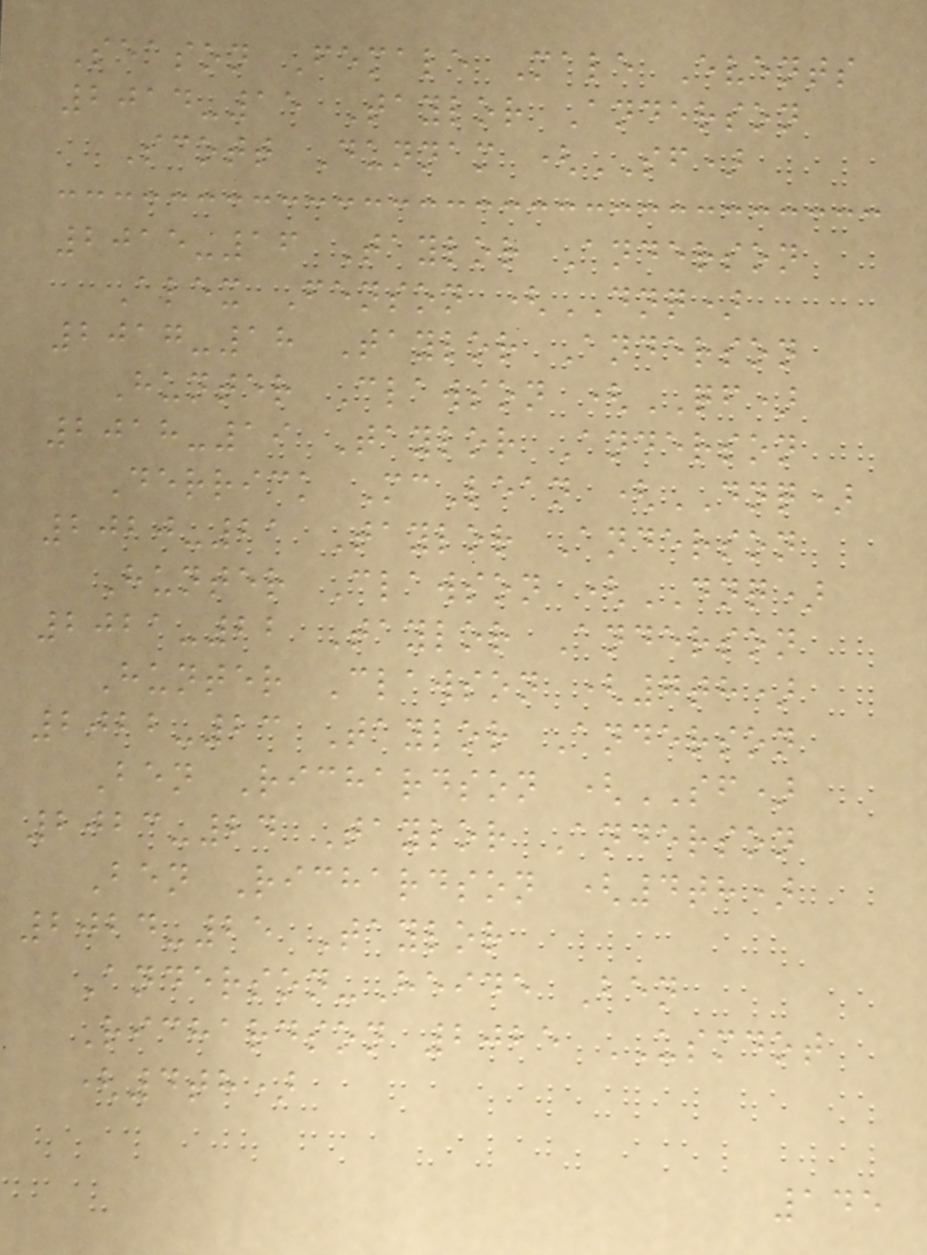Season Female Male Events
2014-15 Taylor Anderson
Scott Dunnam (SF)
2015-16 Taylor Anderson
Alex Fenson (DNQ)
2017-18 Taylor Anderson
Hunter Clawson (QF)
2018-19 Taylor Anderson
Derrick McLean (DNQ)
2020-21 Taylor Anderson
Hunter Clawson (DNQ)
2021-22 Taylor Anderson
Hunter Clawson (7th)
2022-23 Taylor Anderson
Ben Richardson (SF)
2023-24 Taylor Anderson
Ben Richardson (4th)
2024-25 Taylor
Anderson-Heide Ben
Richardson 2025 USMDOT
(4th)
145
